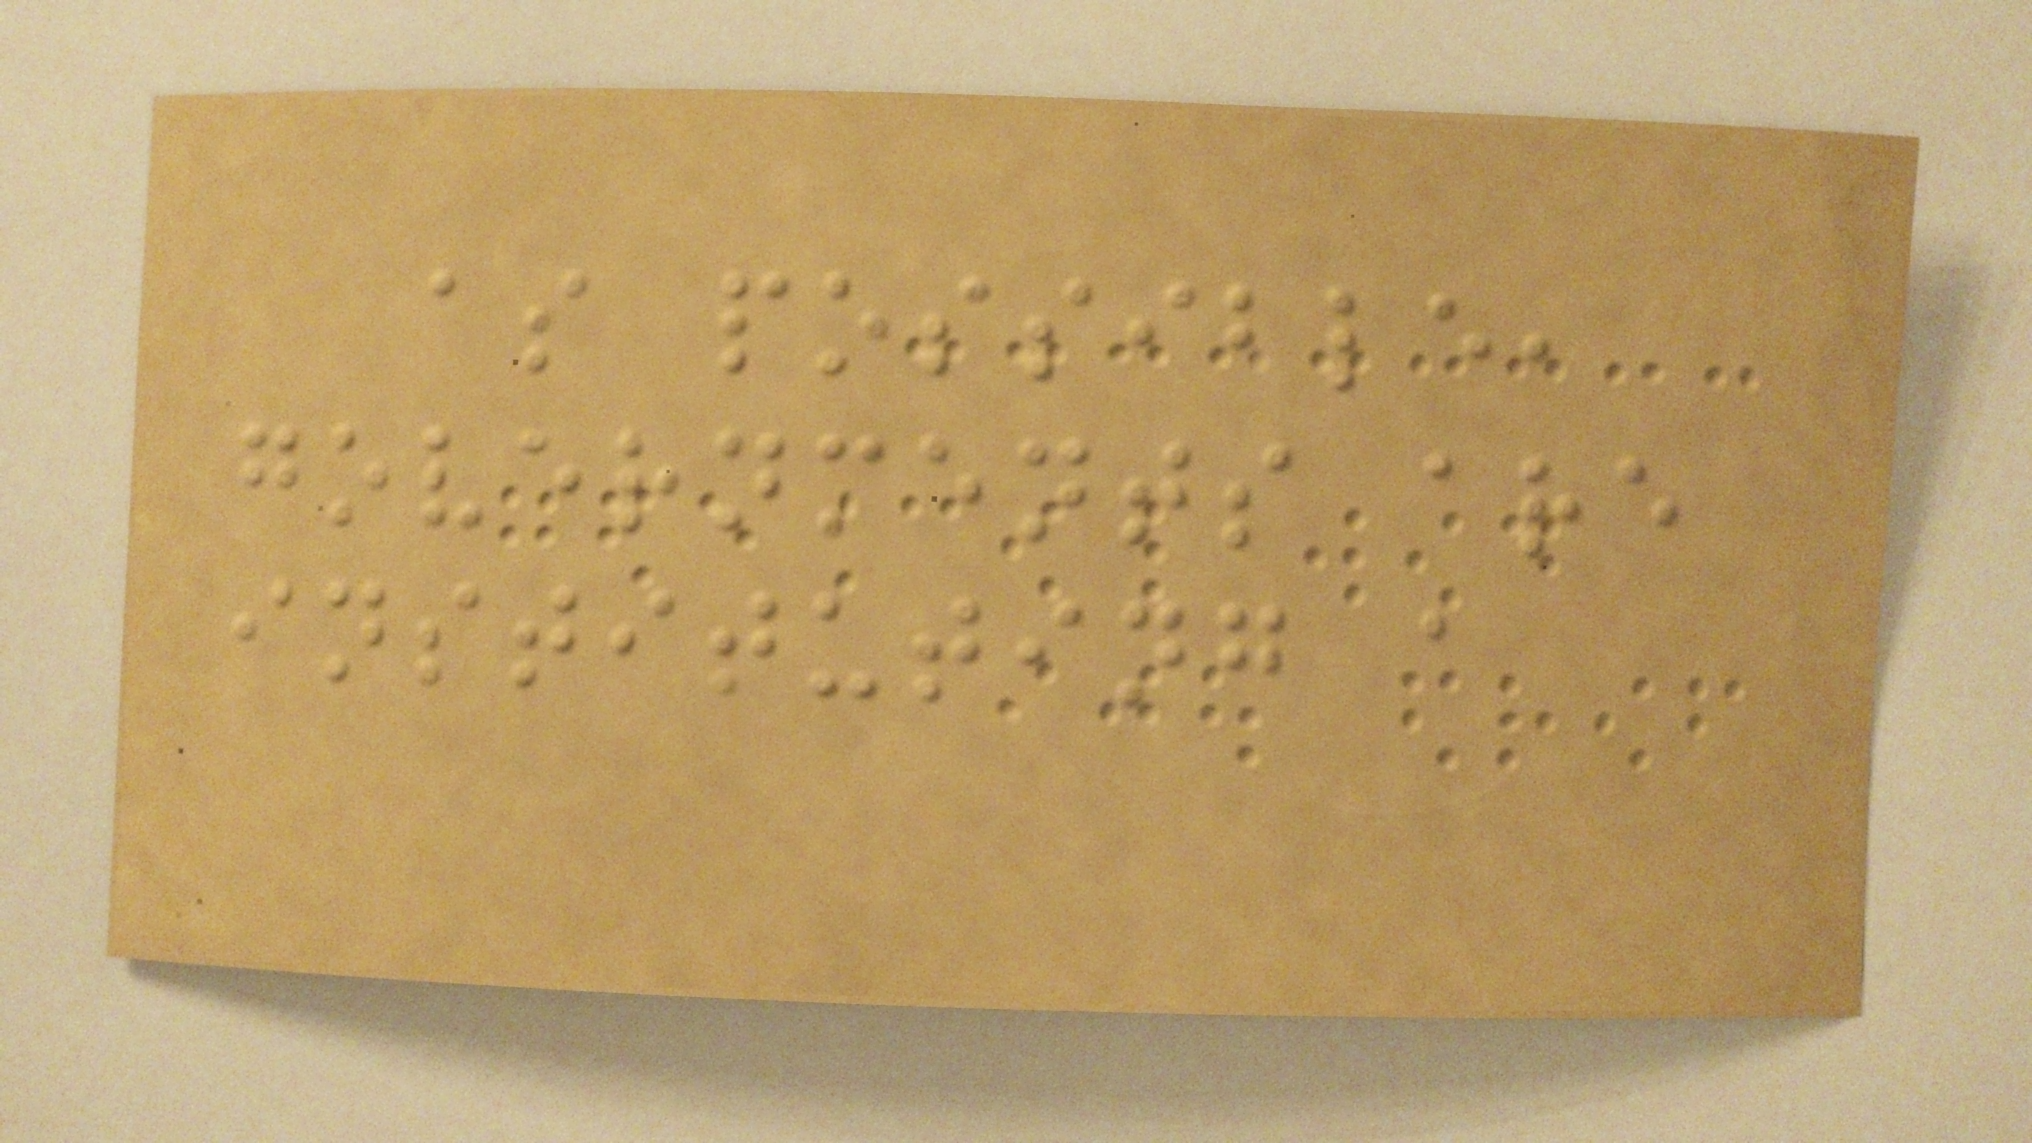as possible,
governments are
instituting a
